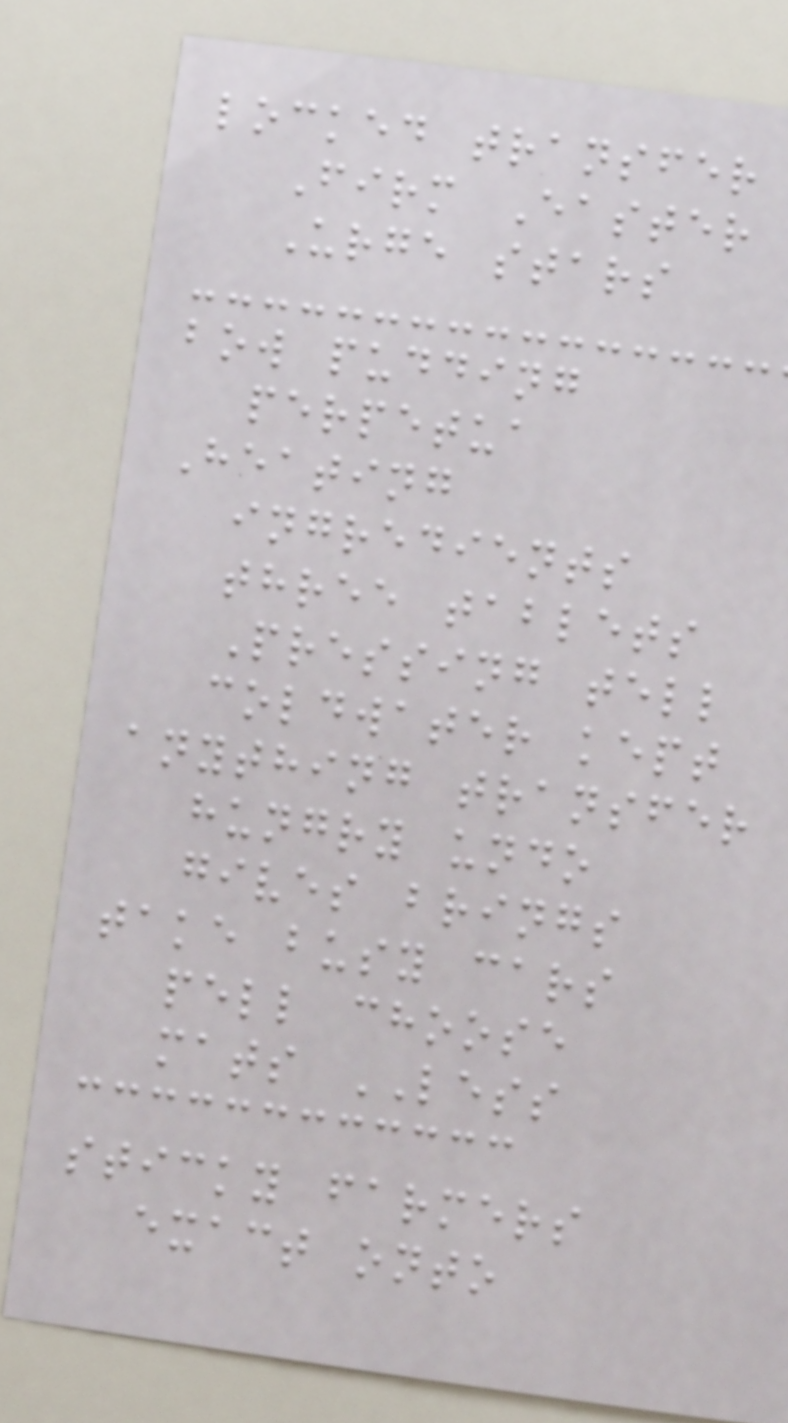locked transfer
Firm Easter
Urge stars
bow pudding
perpetua
Heating
ingredients
three tablets
Pressing tell
coldwater kept
anything transfer
hungry undo
gives brings
take busy cars
pell choose
mats LESS
sticky farmers
exact onto
